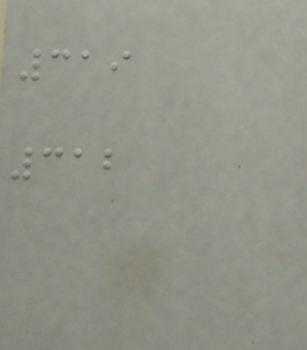319
312
